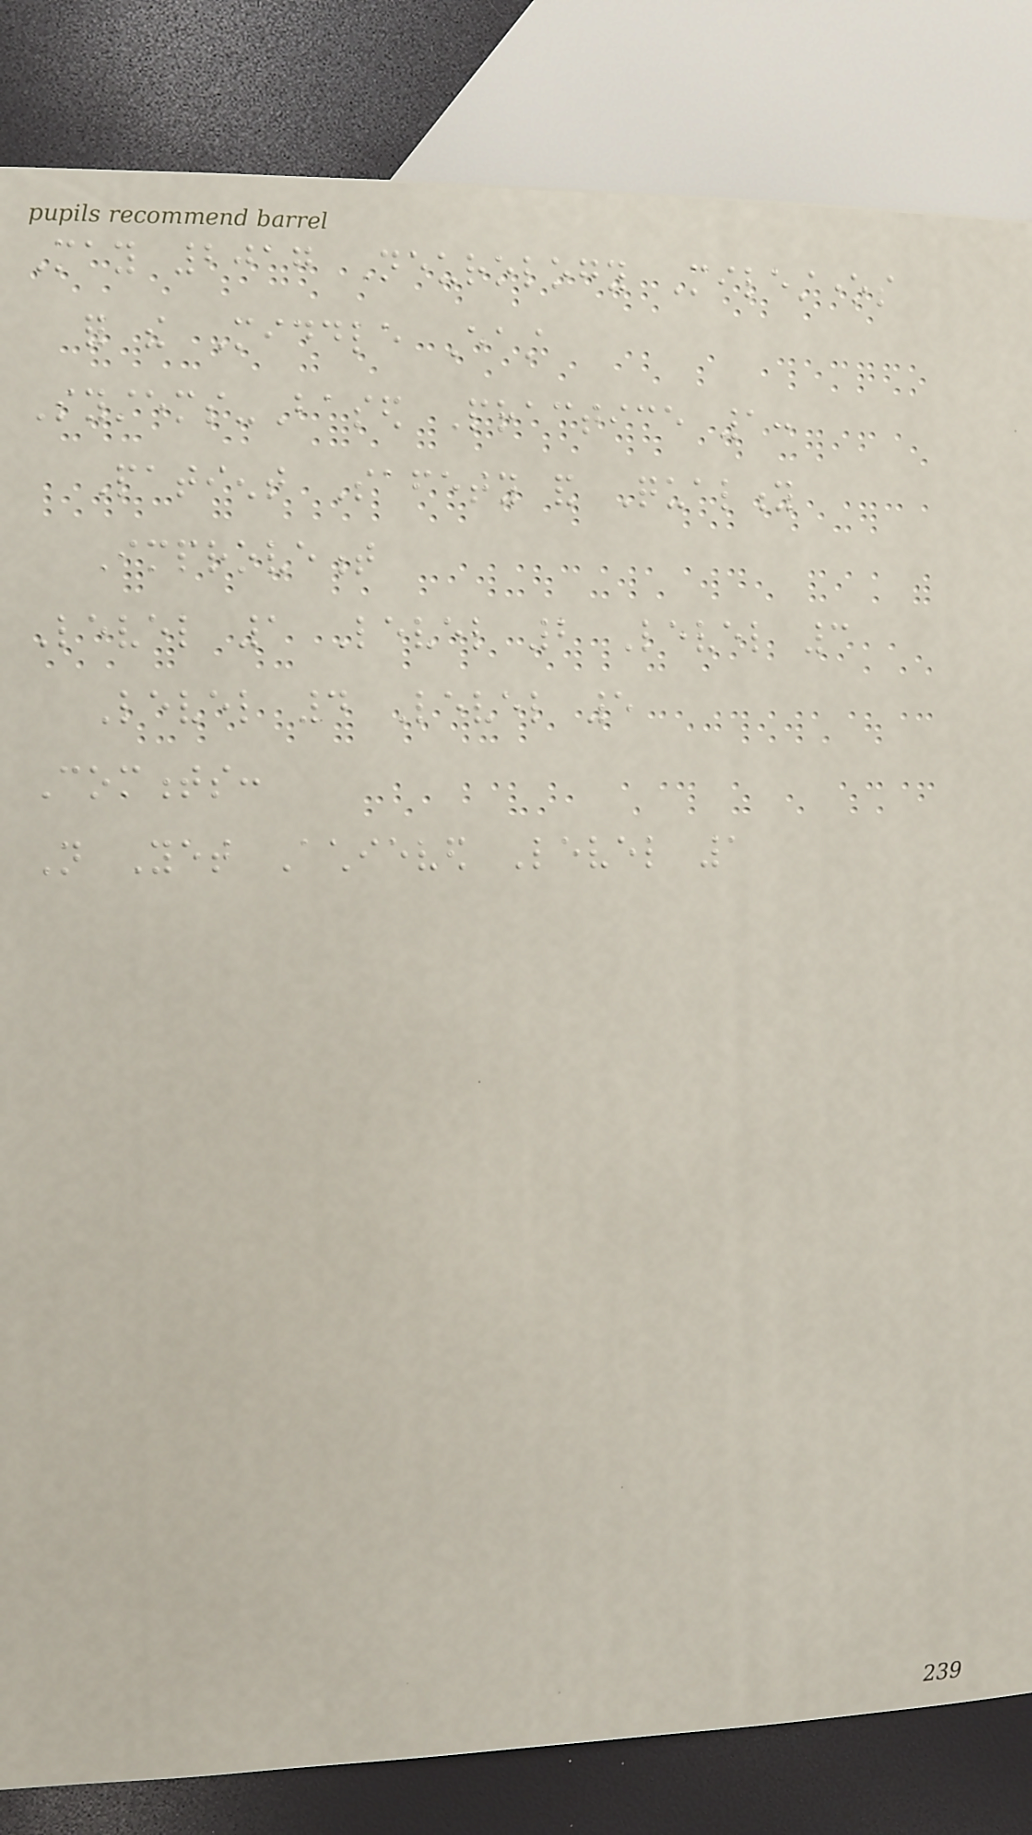May 2017 Neurology Milestones
for the Middle East
Systems-Based Practice 1:
Patient Safety and Quality
Improvement
Level 1 Level 2 Level 3
Level 4 Level 5
Comments:
Not Yet Achieved Level 1
